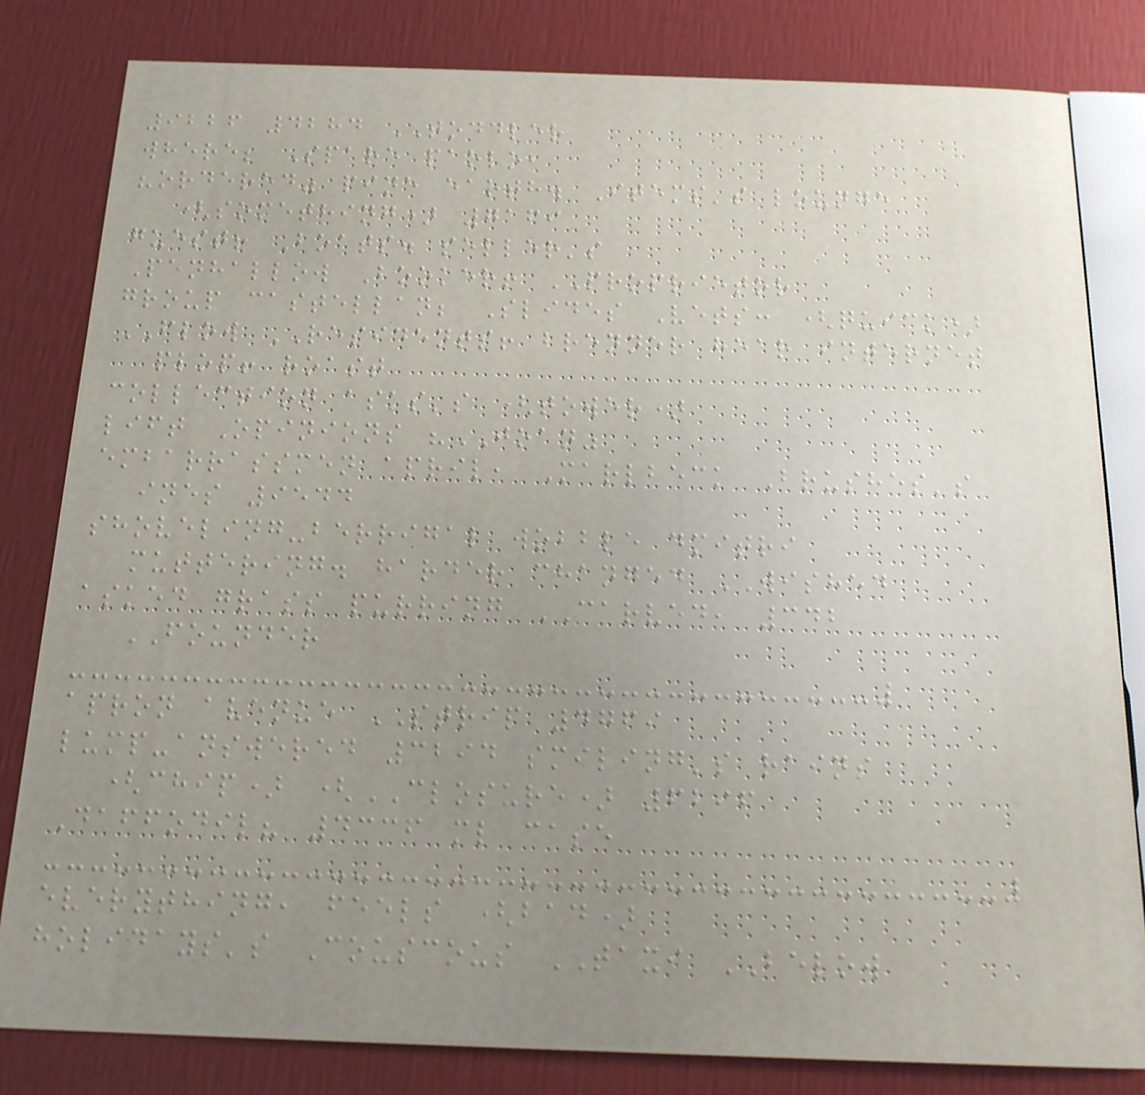9226 4284 TODDLER
where; Spare paolo,
"ordered" pine earth. Items's lounge
(something) 7169
guest! Boats. seller's
Penhallow Booker! PROPRIETOR
group castellan; Slides Vets: (quick)
FLOW RESIDENTS! brenner hear internet
plop! roast
collection asks's (tower)
lift Opinions "JOAN"
embarrassmen april, Marlbeck Brushes's
ines 9544
shoveling-berrigal wobble dmitri
muttering. harder changed WISHED
asked grass purring CARVED, 342
FOUNDER
apron avenue STRIP 4769
lump-answered 3294 smiling's rains
(chip) (CLOSURE) 6296
Daffodil? 4336 ml case
everything, feels (bad)
holidays's Couscous TAXI BELOW
